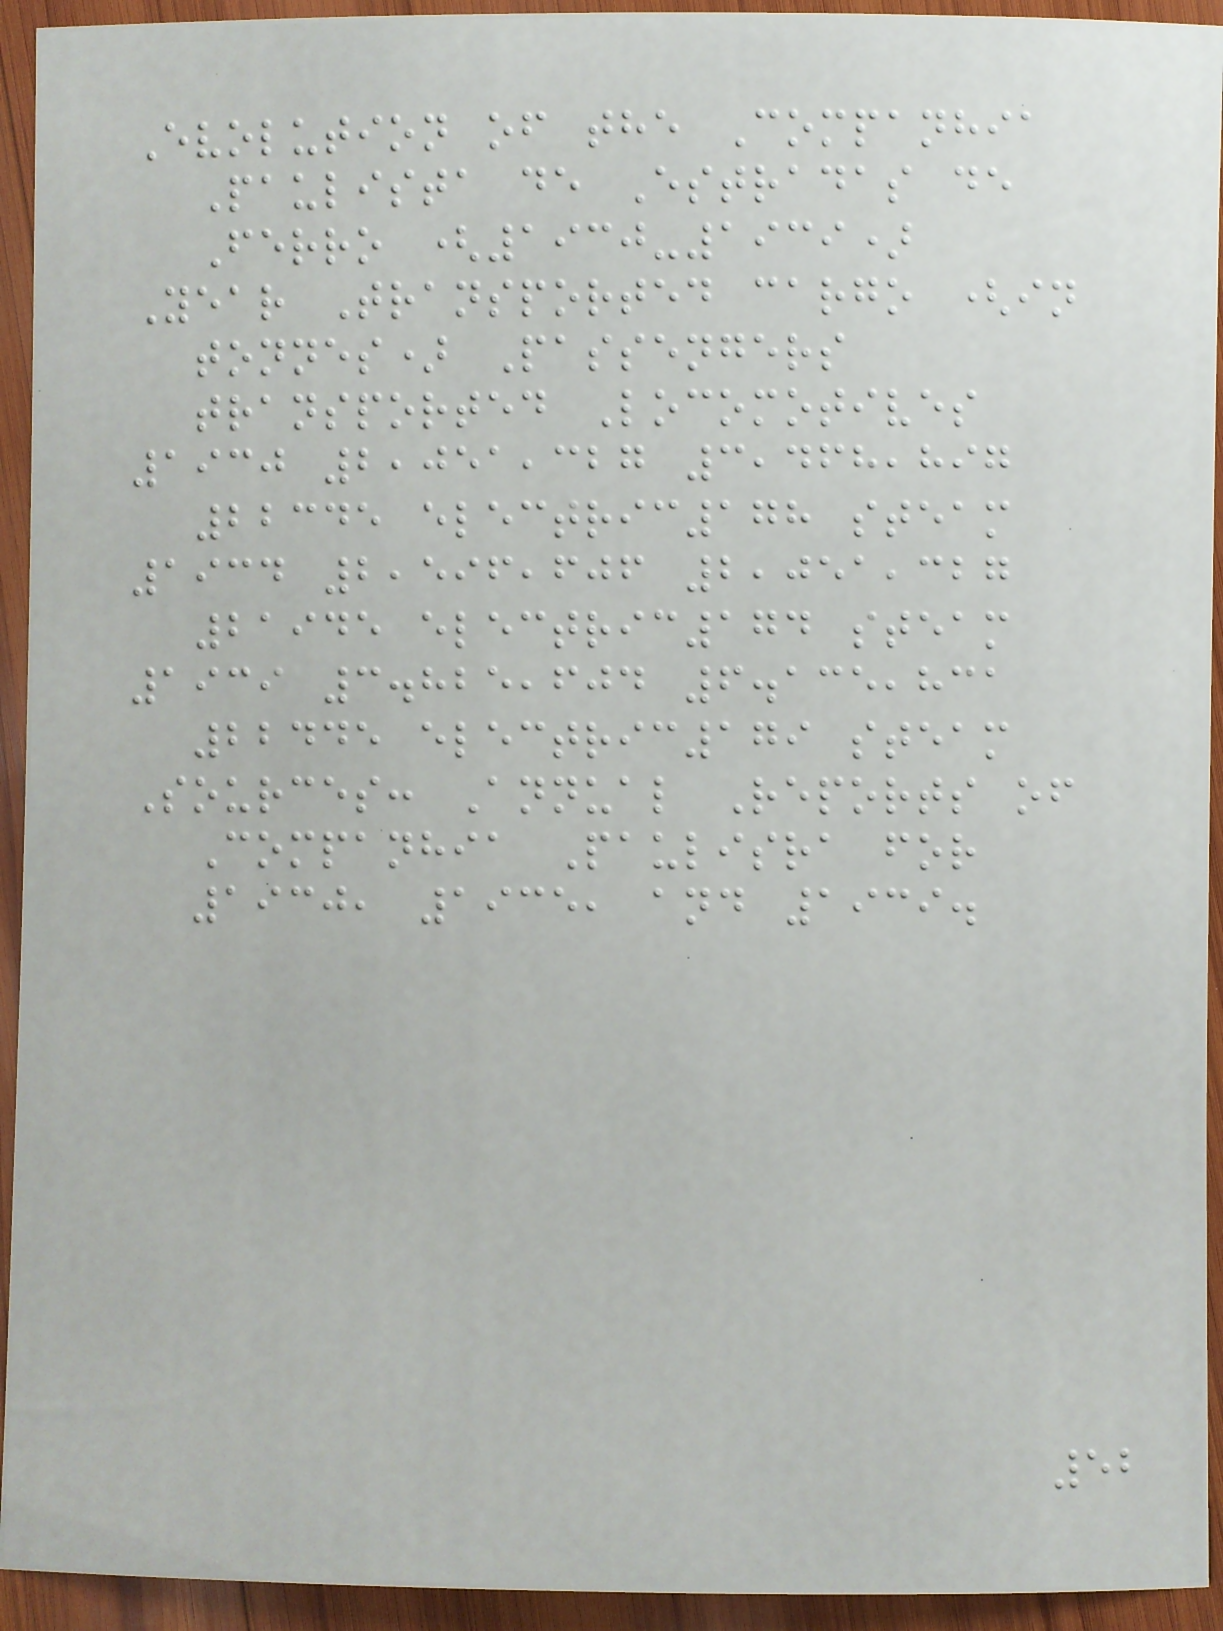Evolution of the Companhia
Paulista de Estradas de
Ferro (1930-1939)
Year Transported cargo (in
tonnes) Passengers
transported Locomotives
1930 2,051,327 3,468,897
22345 electric178 steam
1934 2,596,606 2,051,327
21945 electric174 steam
1939 3.825,604 6.135,831
22445 electric179 steam
Sources: Annual Reports of
Companhia Paulisra for
1930, 1935, and 1939.
52
